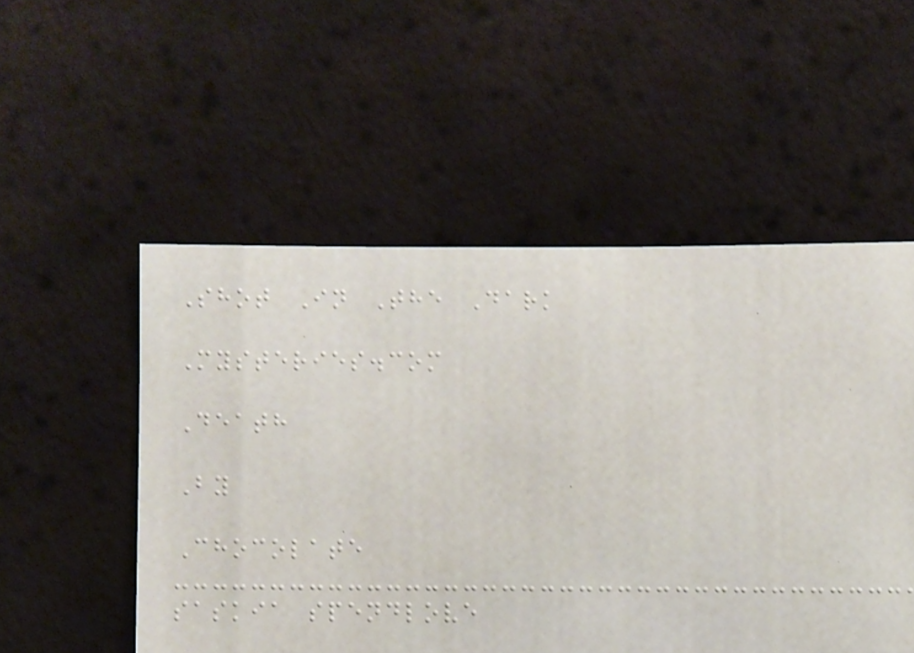Shot In The Dark
Mysteries.com
Death
By
Chocolate
saskia spendlove
